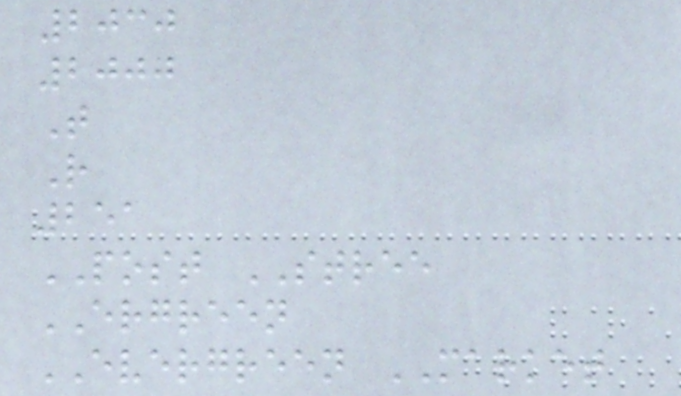2030
2000
T
R
251
POST STREE
ERGREEN
EVERGREEN MARKET
